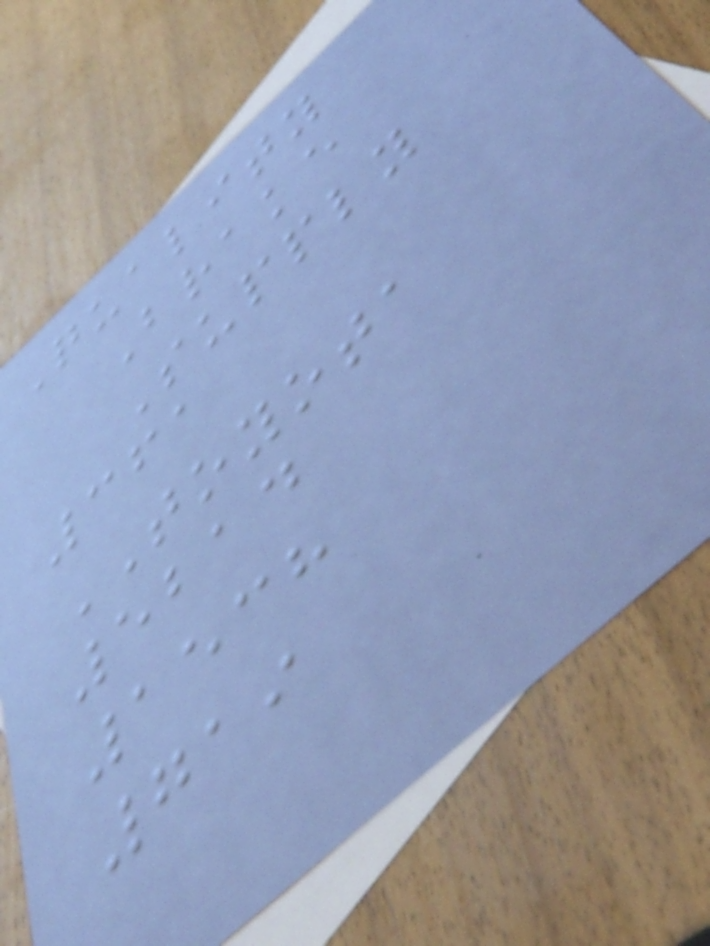Quality
Brake
Supply
361
TOYOTA
5214
1538
719
